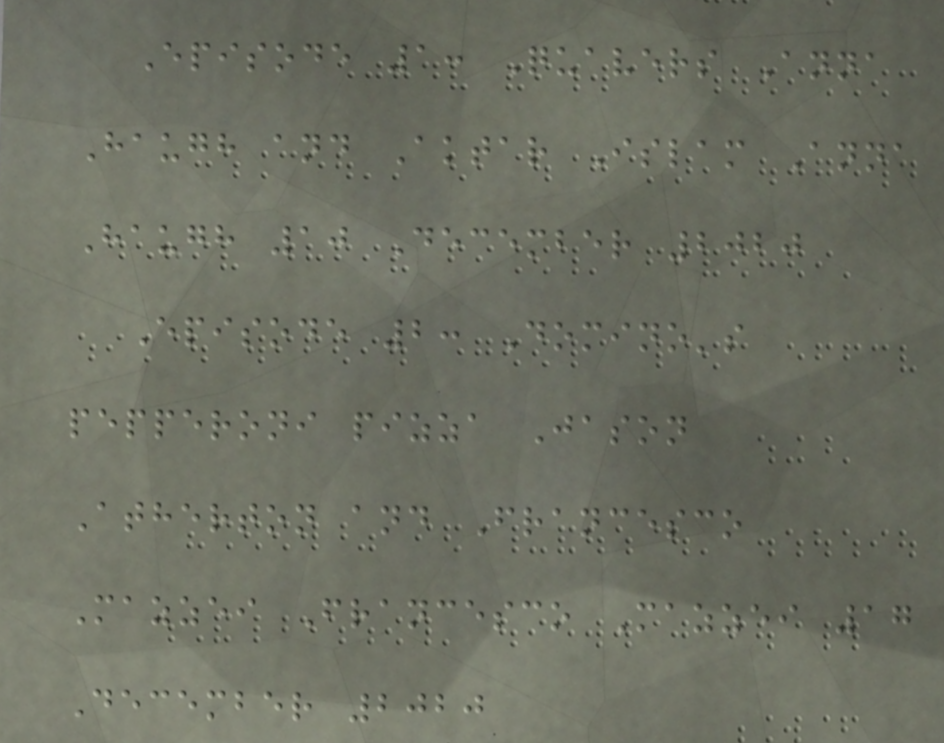Episode 1: Quavers Anna
Haugh and Aktar Islam Anna
Haugh 10 December 2020
Episode 2: Domino's
pepperoni pizza Jason
Atherton and Francesco
Mazzei Francesco Mazzei 17
December 2020
